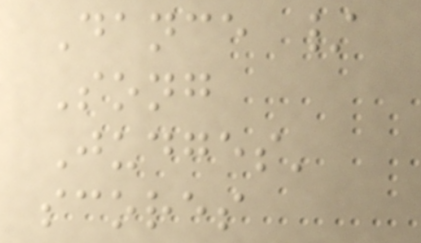Dance /
Song
Judges'
scores
